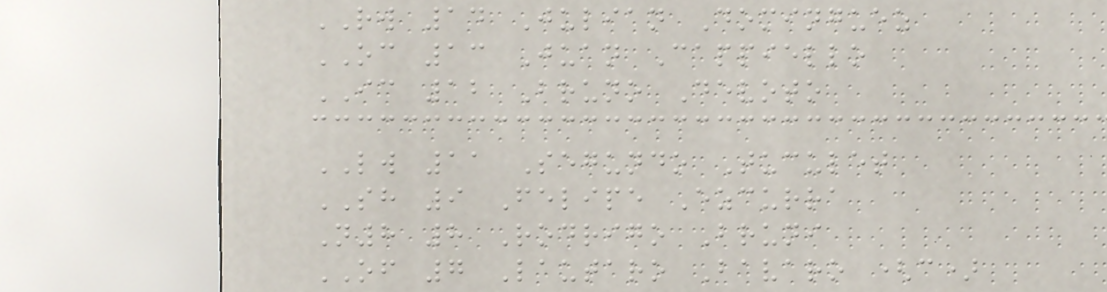RW 14 Julian Dominguez
OC 13 Juan Cappiello
IC 12 Bruno Devoto
LW 11 Segundo Tuculet
SH 9 Felipe Ezcurra
N8 8 Rodrigo Bruni
OF 7 Lautaro Bavaro (c)
